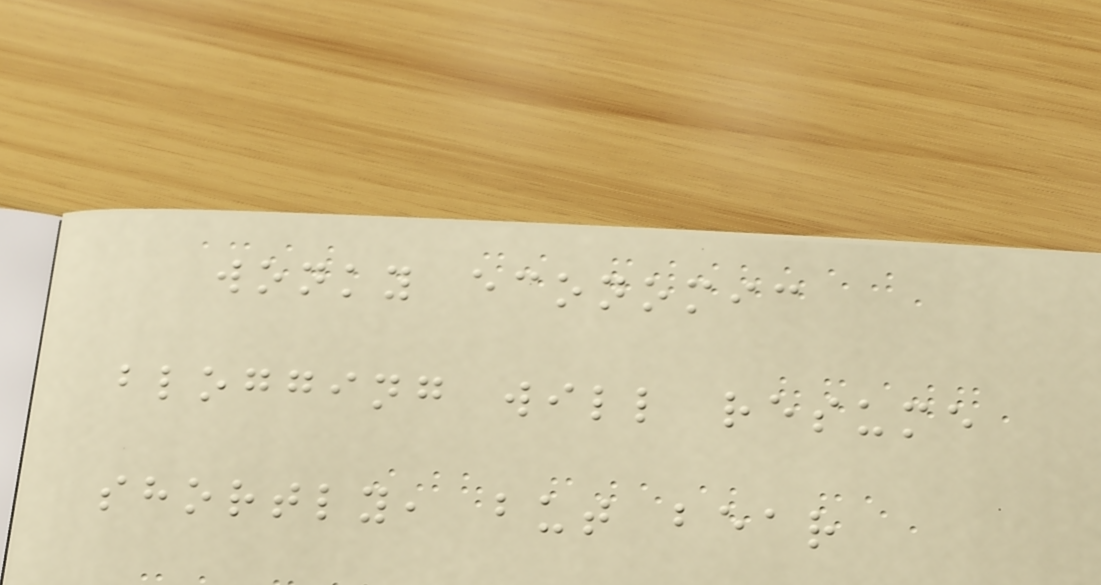wonky economic
blogging will resume
shortly, but bear
